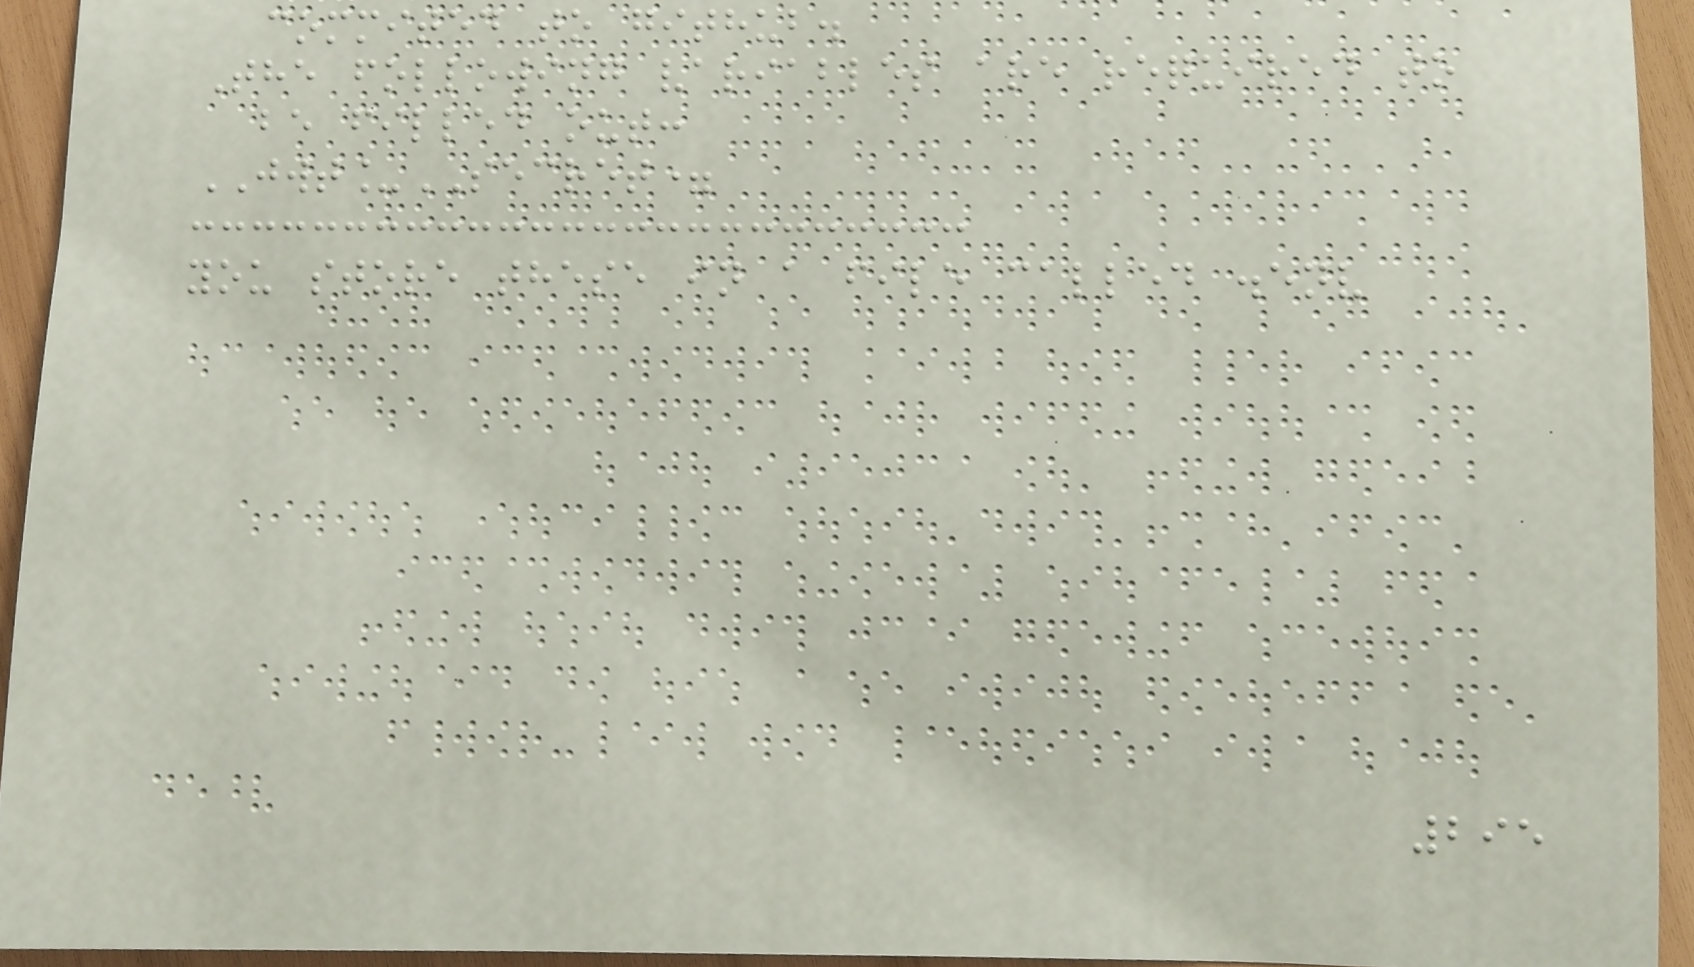commited to github.
The following variables are required to
be filled out:
JWT_SECRET=
you store these in a file called .env
295
